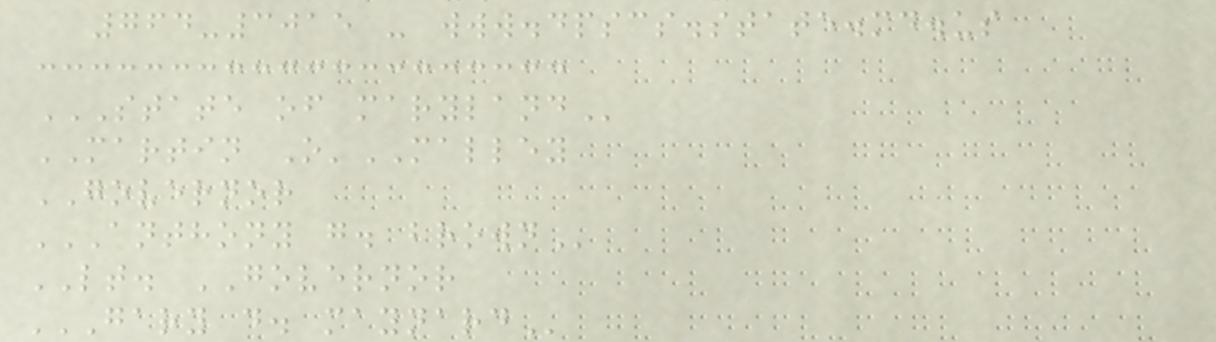764-3015 - www.dpscs.state.md.us
STATE OF MARYLAND
MARTIN O'MALLEY
GOVERNOR
ANTHONY G. BROWN
LT. GOVERNOR
GARY D. MAYNARD
